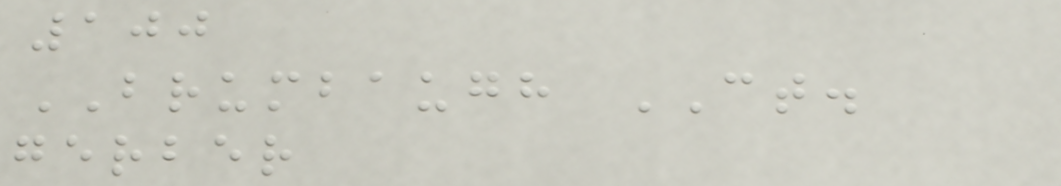100
BRUMBAUGH CT.
gerber
